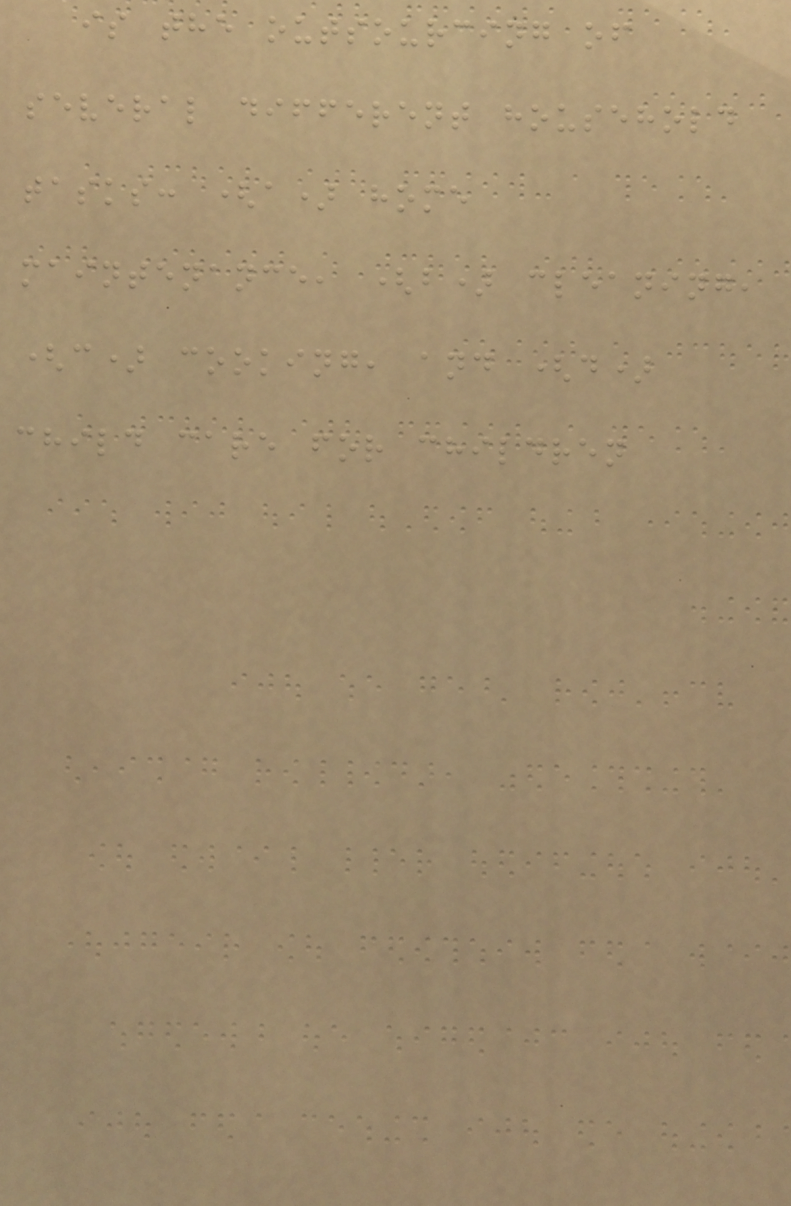is the outsourcing of
several different household
tasks: (a) home
maintenance, (b) cleaning,
(c) cooking, and (d)
child care for children
